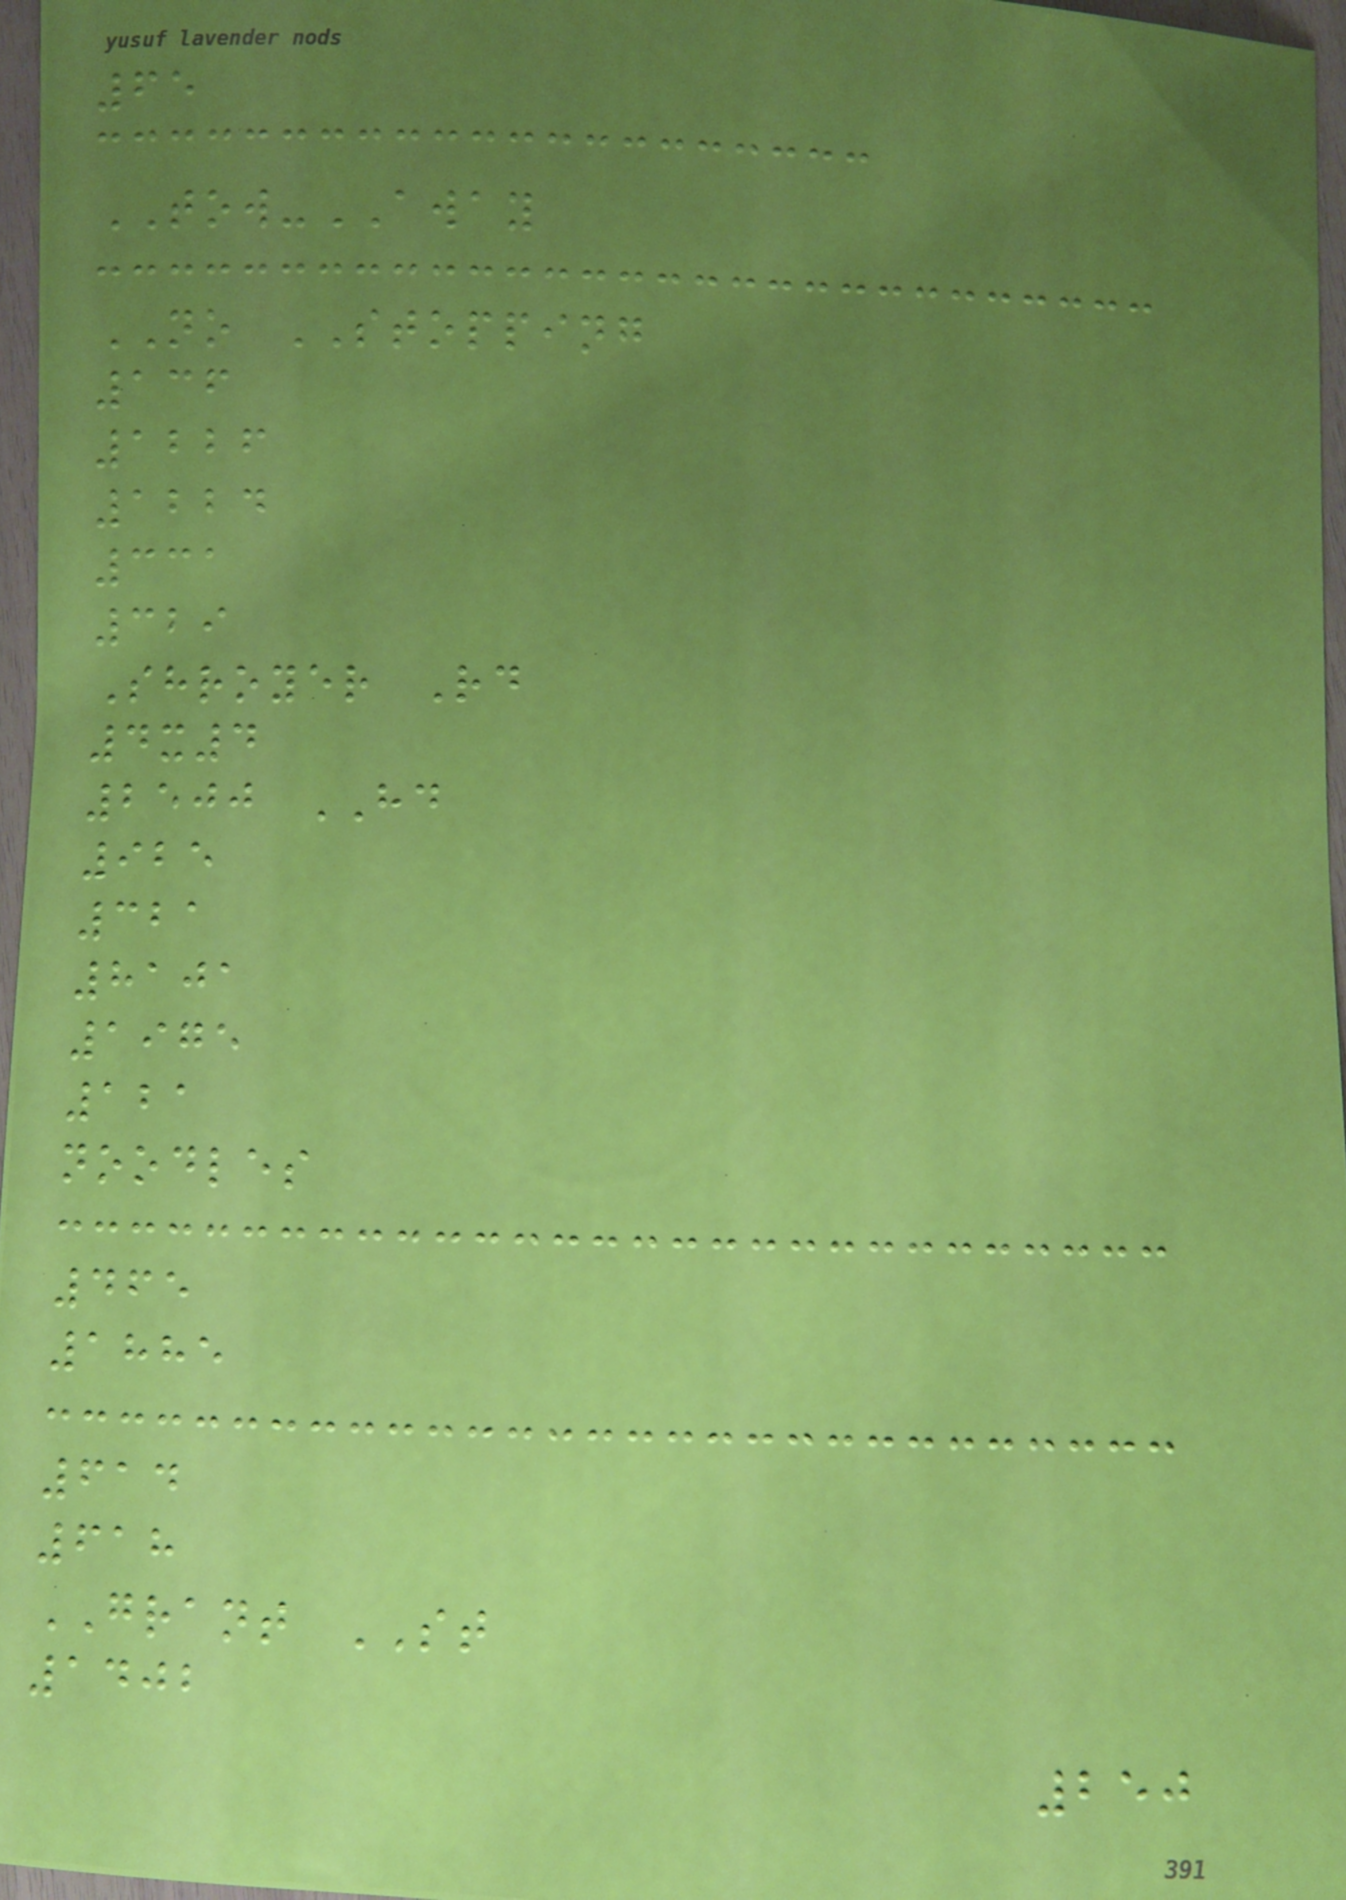65
TOW-AWAY
NO STOPPING
136
1226
1224
331
329
Shroyer Rd
4x4
2500 HD
925
321
8101
1975
121
noodles
465
1885
614
618
GRANT ST
1402
250
